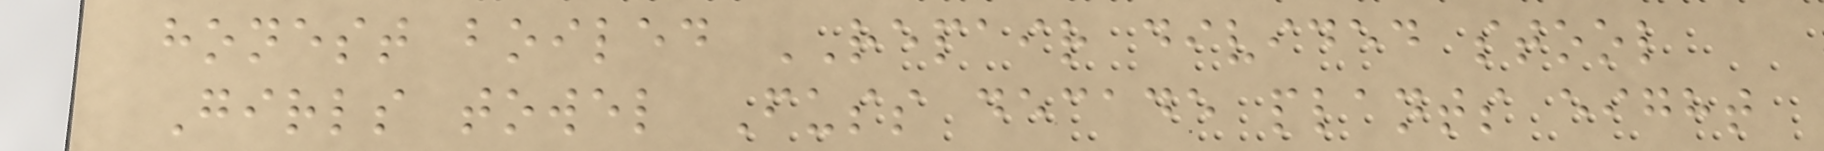honest boiled REPAIR divided stool
Girls towel Fuss decade plants eight
